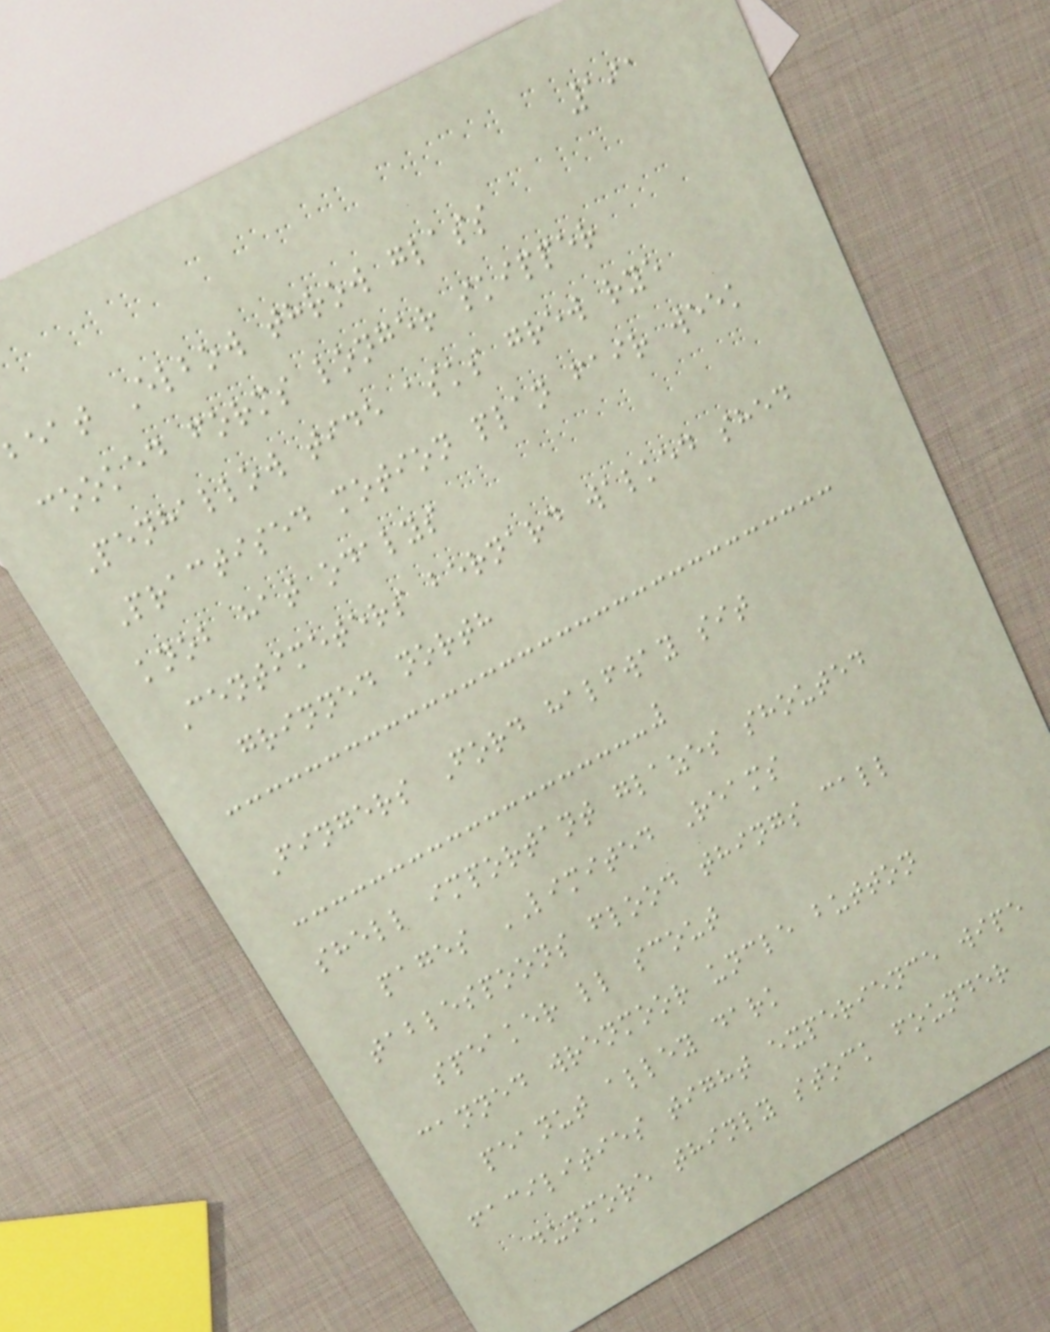191
beat Elbow throw glass
cooked forms longer skipper
Penhallow tide asks grew rye
Practised motion plan fair week
knob hat odalys
Centimeters bernard walked shed
grinned north
Fingers Ford halfway sit
shell important glazes shouted
pages LIMITED Reams
tablespoons flood things call
speaker ll scout
canned wrenmoor uncle button
peanut alley dark
facilities tight experience wipe
dunmore thinly stock founder
